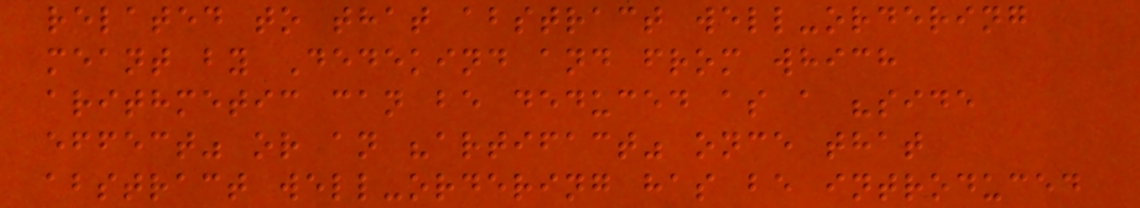related to that abstract well-ordering
meant by Dedekind and from which
arithmetic can be deduced as a "side
effect" or an "artifact" once that
abstract well-ordering has be introduced
